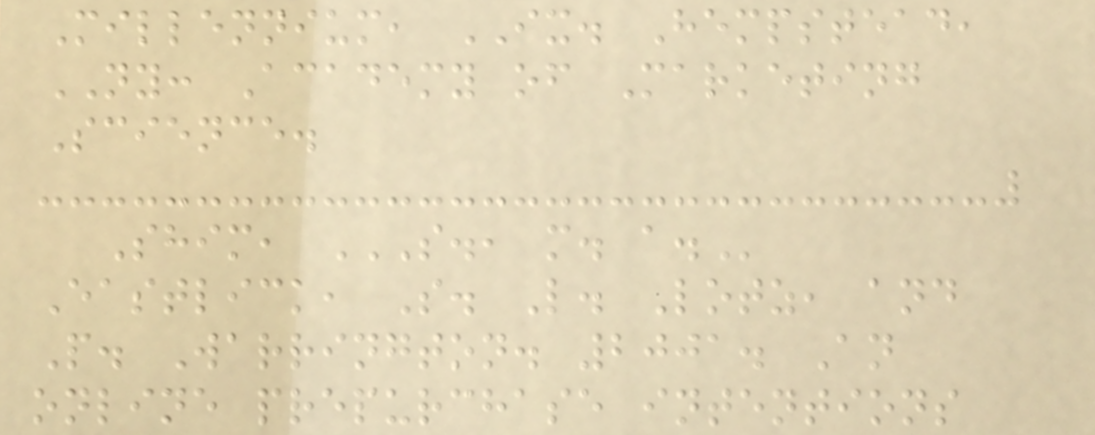Millennium, IX. Hempstead,
NY: Academy of Marketing
Science.
Shim, S., M. A.
Eastlick, S. L. Lotz, and
P. Warrington. 2001. An
online prepurchase intentions
